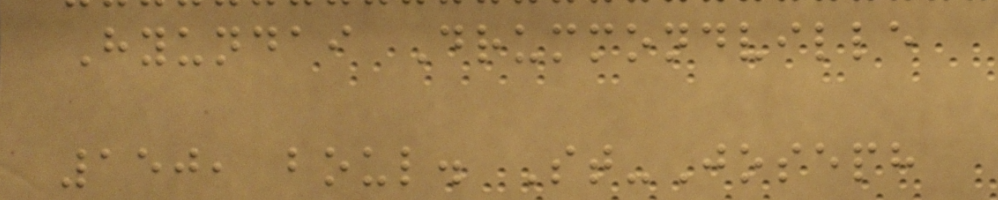Hyundai Drummondville
150, boul. St-Joseph
